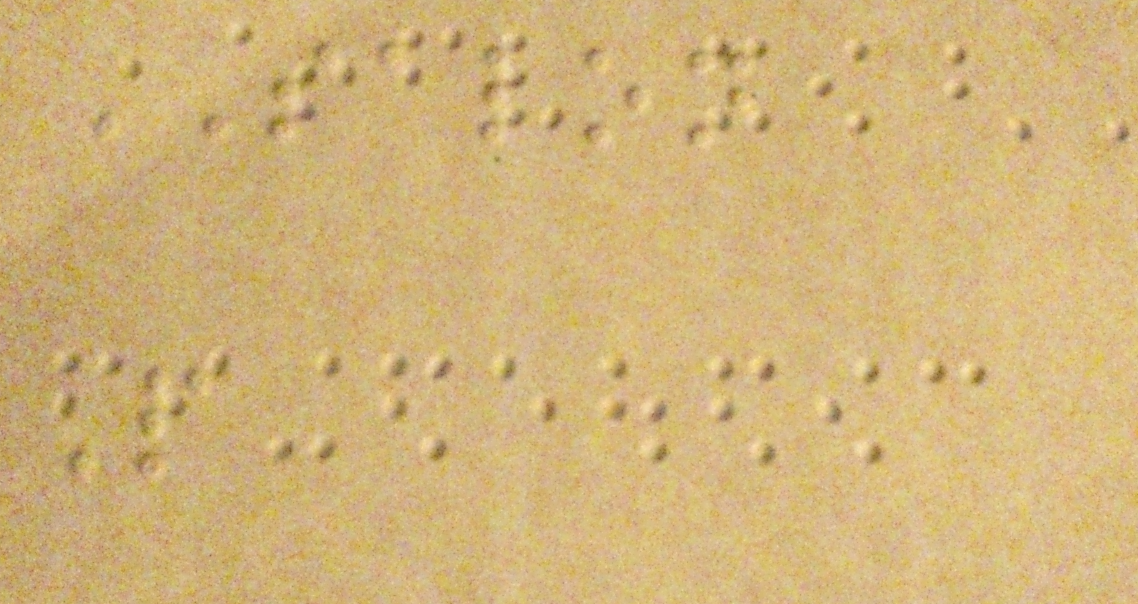SALON
P
